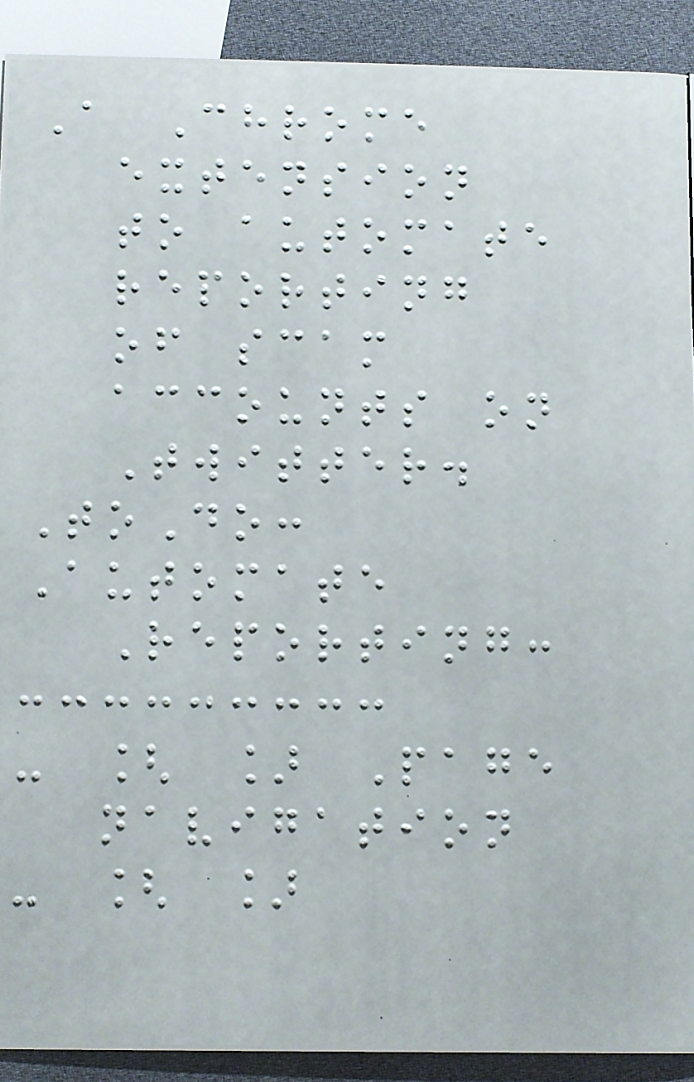A Chrome
extension
to automate
reporting
of scam
accounts on
Twitter.
ToDo:
Automate
Reporting:
- [ ] Page
navigation
- [ ]
